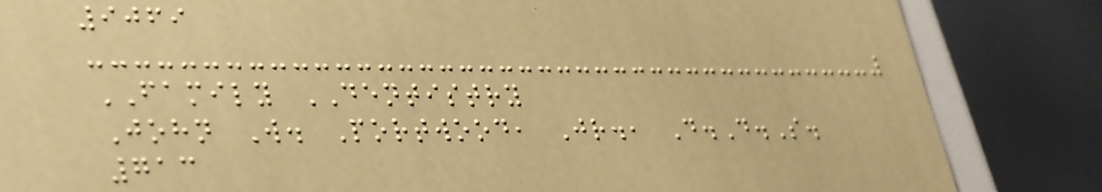9069
FAMILY DENTISTRY
John W. Portwood, Jr., D.D.S.
713
